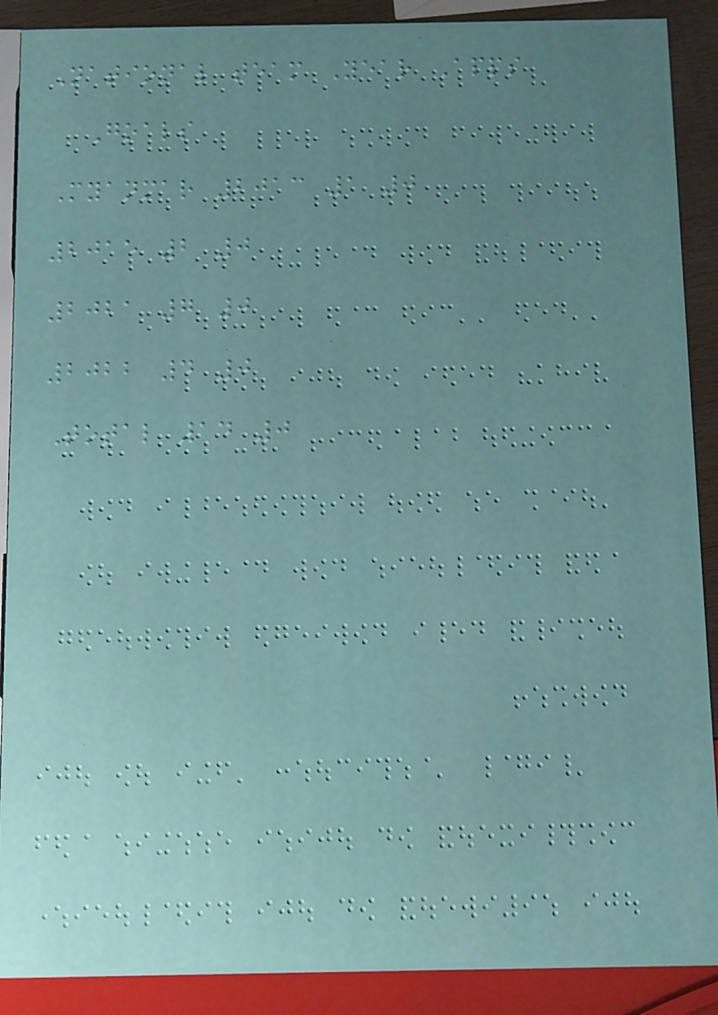National team Year Apps
Goals
Myanmar 2013 1 0
2015 2 0
2021 7 0
2022 4 0
Total 14 0
